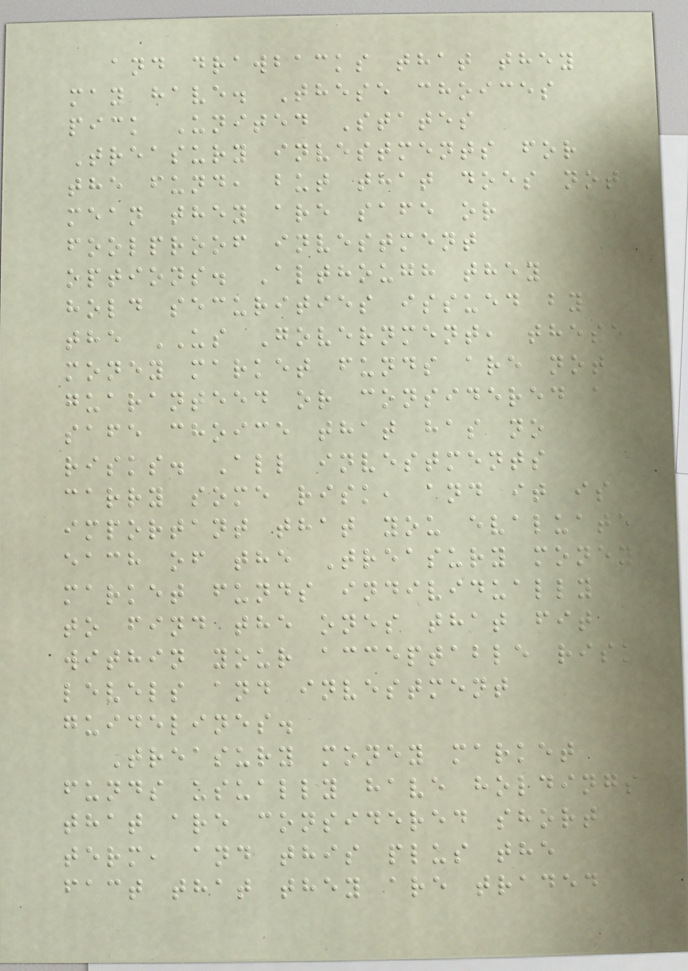and drawbacks that they
may have. These choices
pick United States
Treasury investments for
the fund, but that does not
mean they are safe or
foolproof investment
options. Although they
hold securities issued by
the US Government, these
money market funds are not
guaranteed or considered a
safe choice that has no
risks. All investments
carry some risk, and it is
important that you evaluate
each of the Treasury money
market funds individually
to find the ones that fit
within your acceptable risk
levels and investment
guidelines.
Treasury money market
funds usually have holdings
that are considered short
term, and this plus the
fact that they are traded
